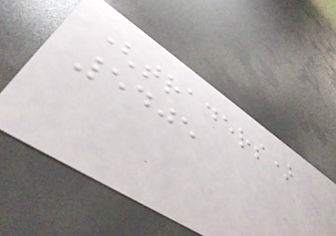(traders)
5405
